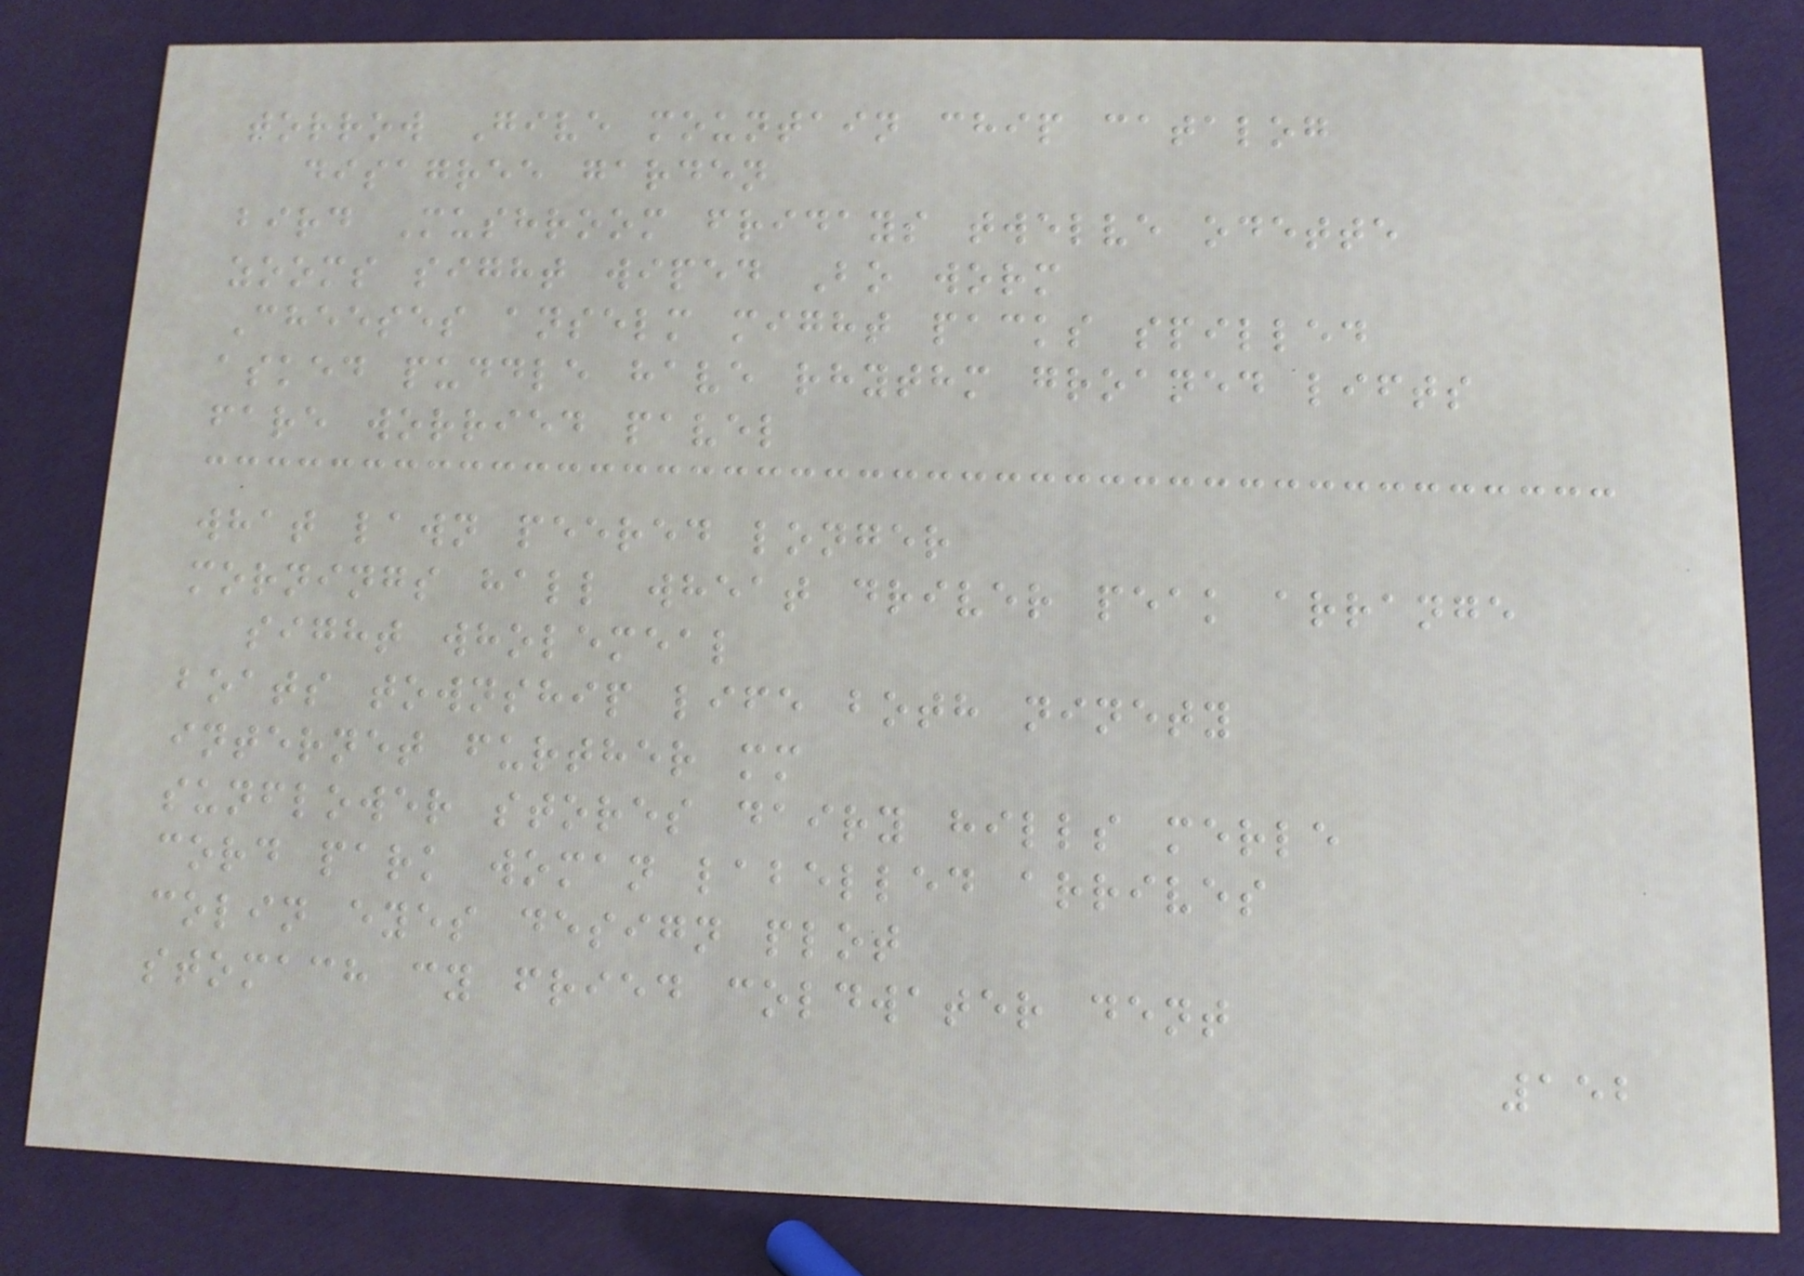torrow Give mountain chip catalog
disagree garden
bird Mushroom fridays twelve odette
zooms sight wiped Bo worm
Cheeses anselm might packs spilled
asked puddle have rhythm groaned lifts
fare worried pavel
what lawn peered longer
mornings hall wheat driver peak arrange
sight wholemeal
boats township life both ninety
internet further mm
sunflower stores dairy hills merle
cord park woman labelled arrives
colin eyes design plot
stomach cy fried coldwater dent
152
